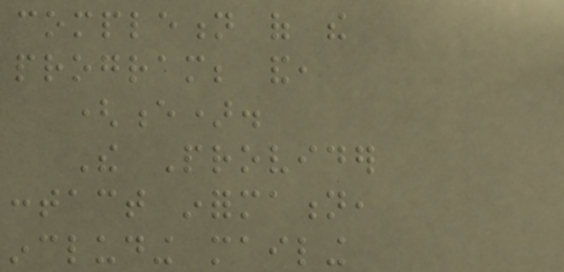completion of the
program; and,
(e).
The Provider
contact information,
including mailing
